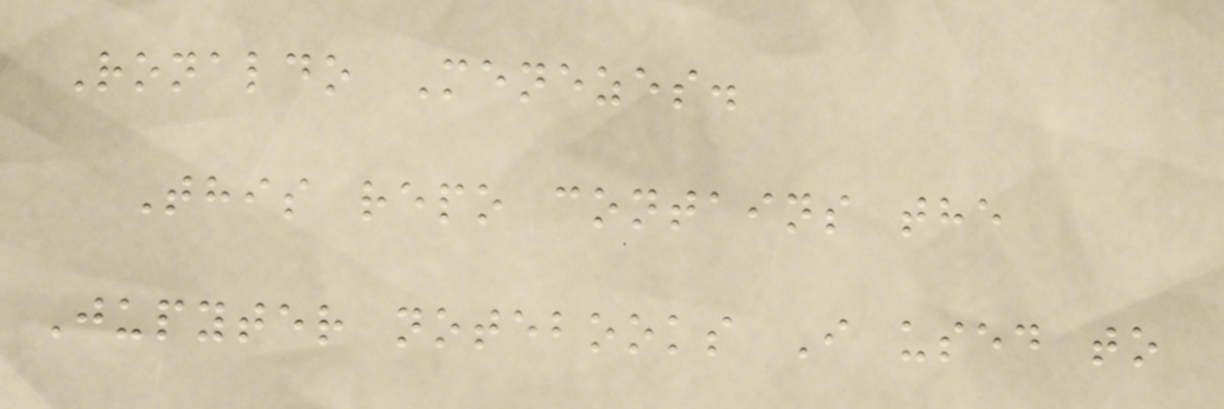Ronaldo Menezes.
This repo contains the
Jupyter notebooks I used to
